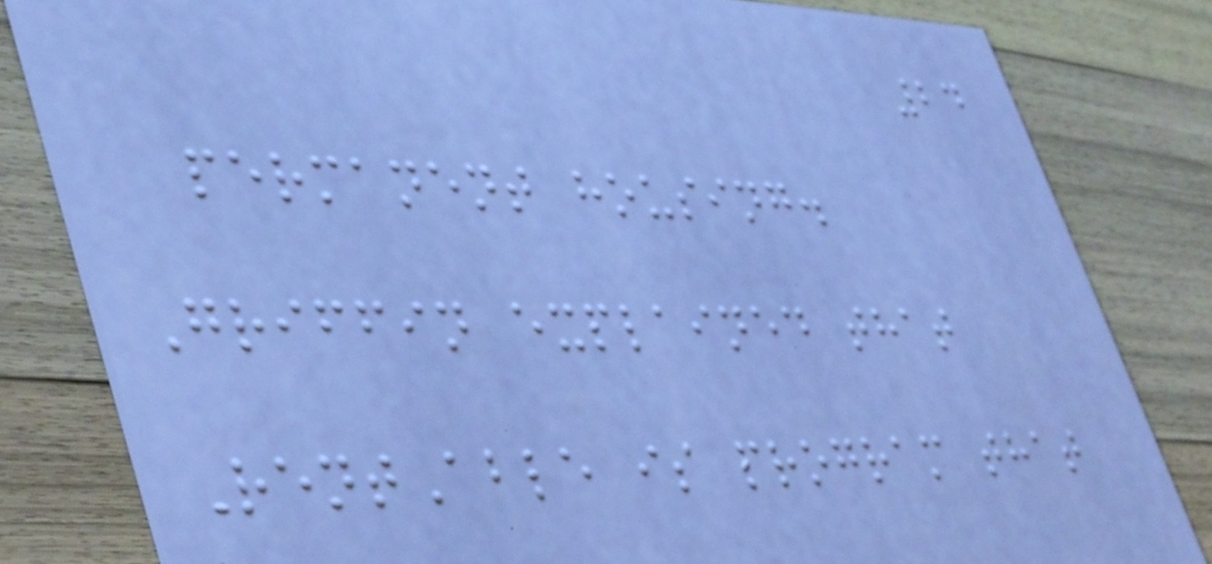24
permanent housing.
Griffin explained that
RentAble is program that
